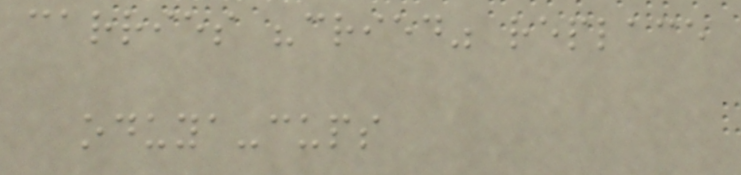carries "cried" replace
oduya-cups
